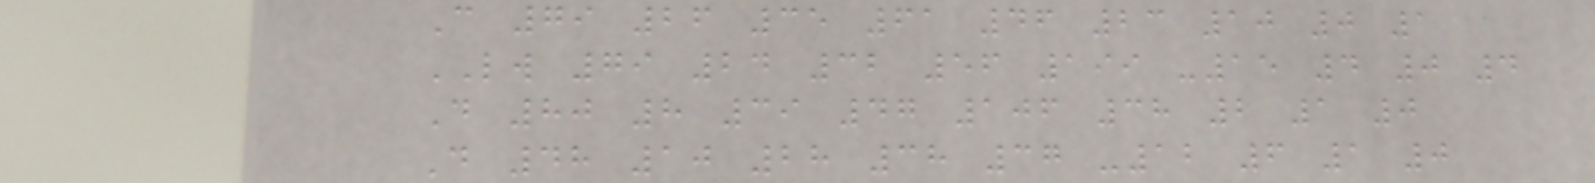C 79 26 35 61 46 23 10 0 1
LW 79 24 32 56 199 -15 4 0 4
D 80 8 39 47 106 38 2 1 0
D 48 10 28 38 37 -12 6 1 0
